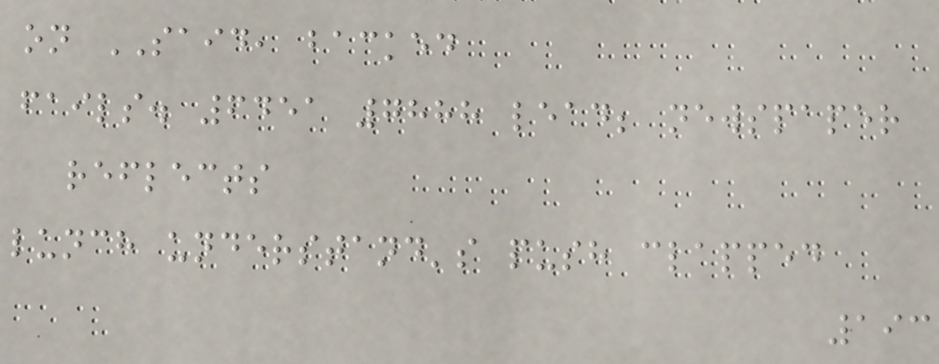on SAID, backed
fails. 6451 7888 lead; newspaper
reflects
lunch understand's push clapped
193
